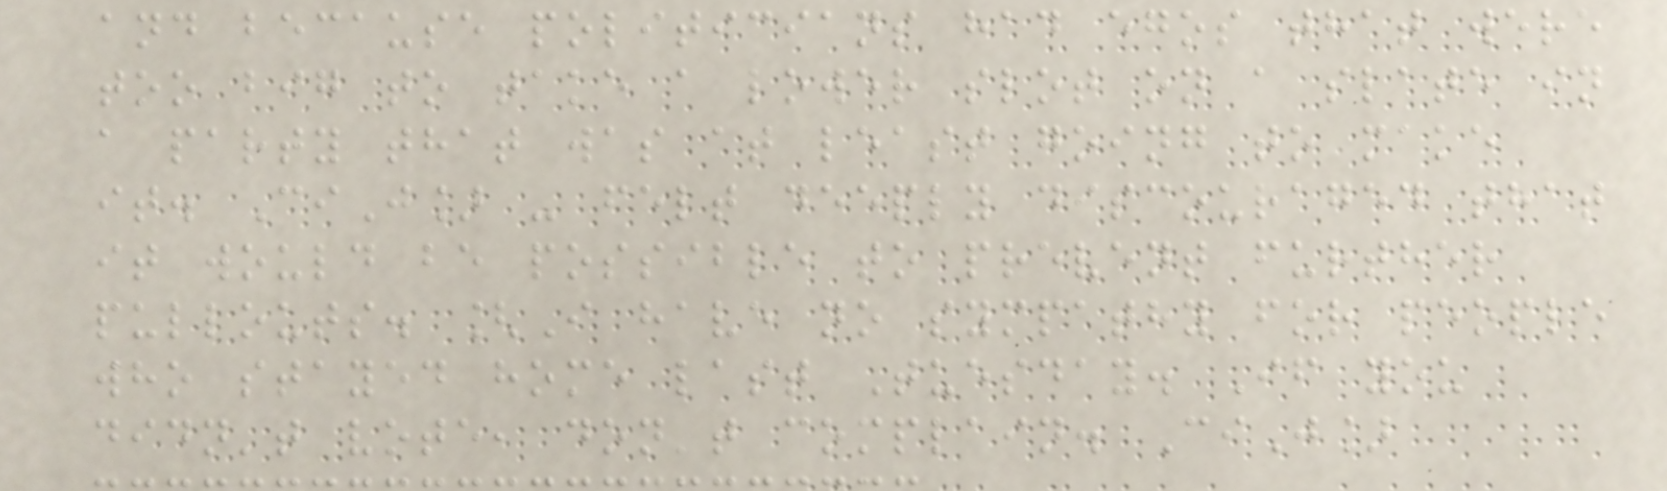and because politicians had egos that were
too big to take a lower slot on a slate in
a party that was at least going to make
it. CiJ] - felt deeply discouraged that
it would be possible to prevent further
pullouts. [I have no sympathy for people
who stayed home last Tuesday. If you
didn't vote, don't complain. CiJ]
